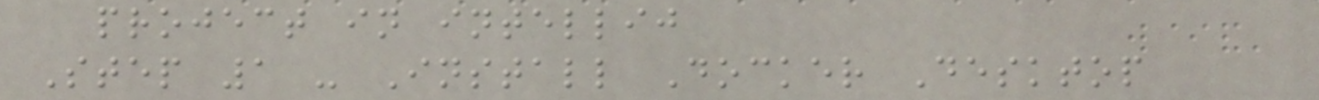project in intellij
Step 1 - Install Docker Desktop
